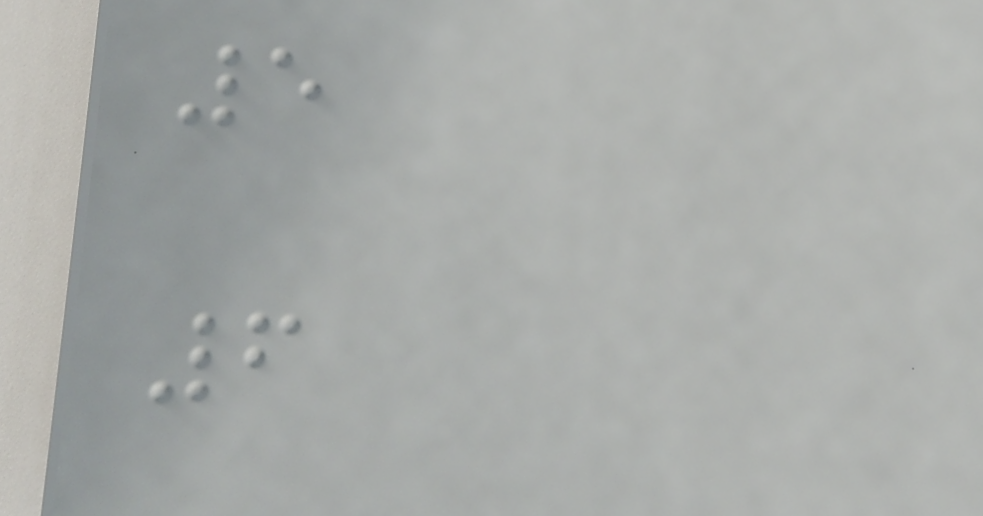5
6
